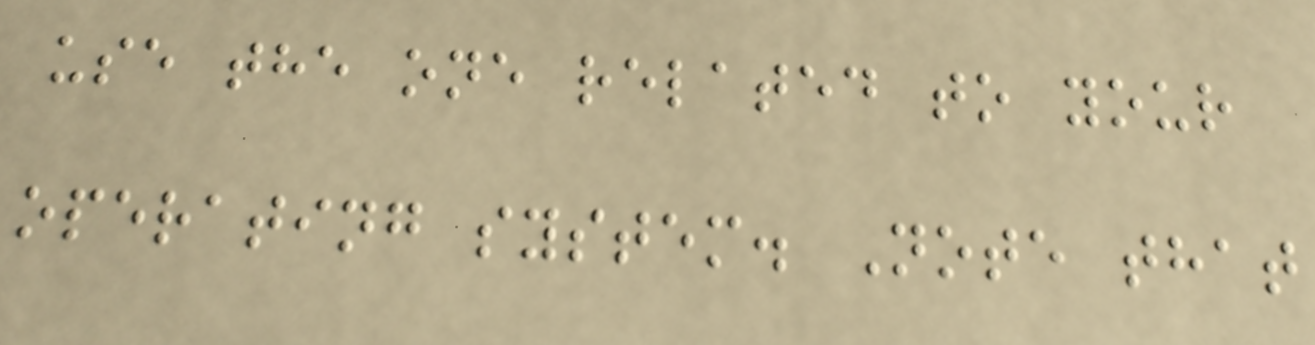use the one related to your
operating system. Note that
